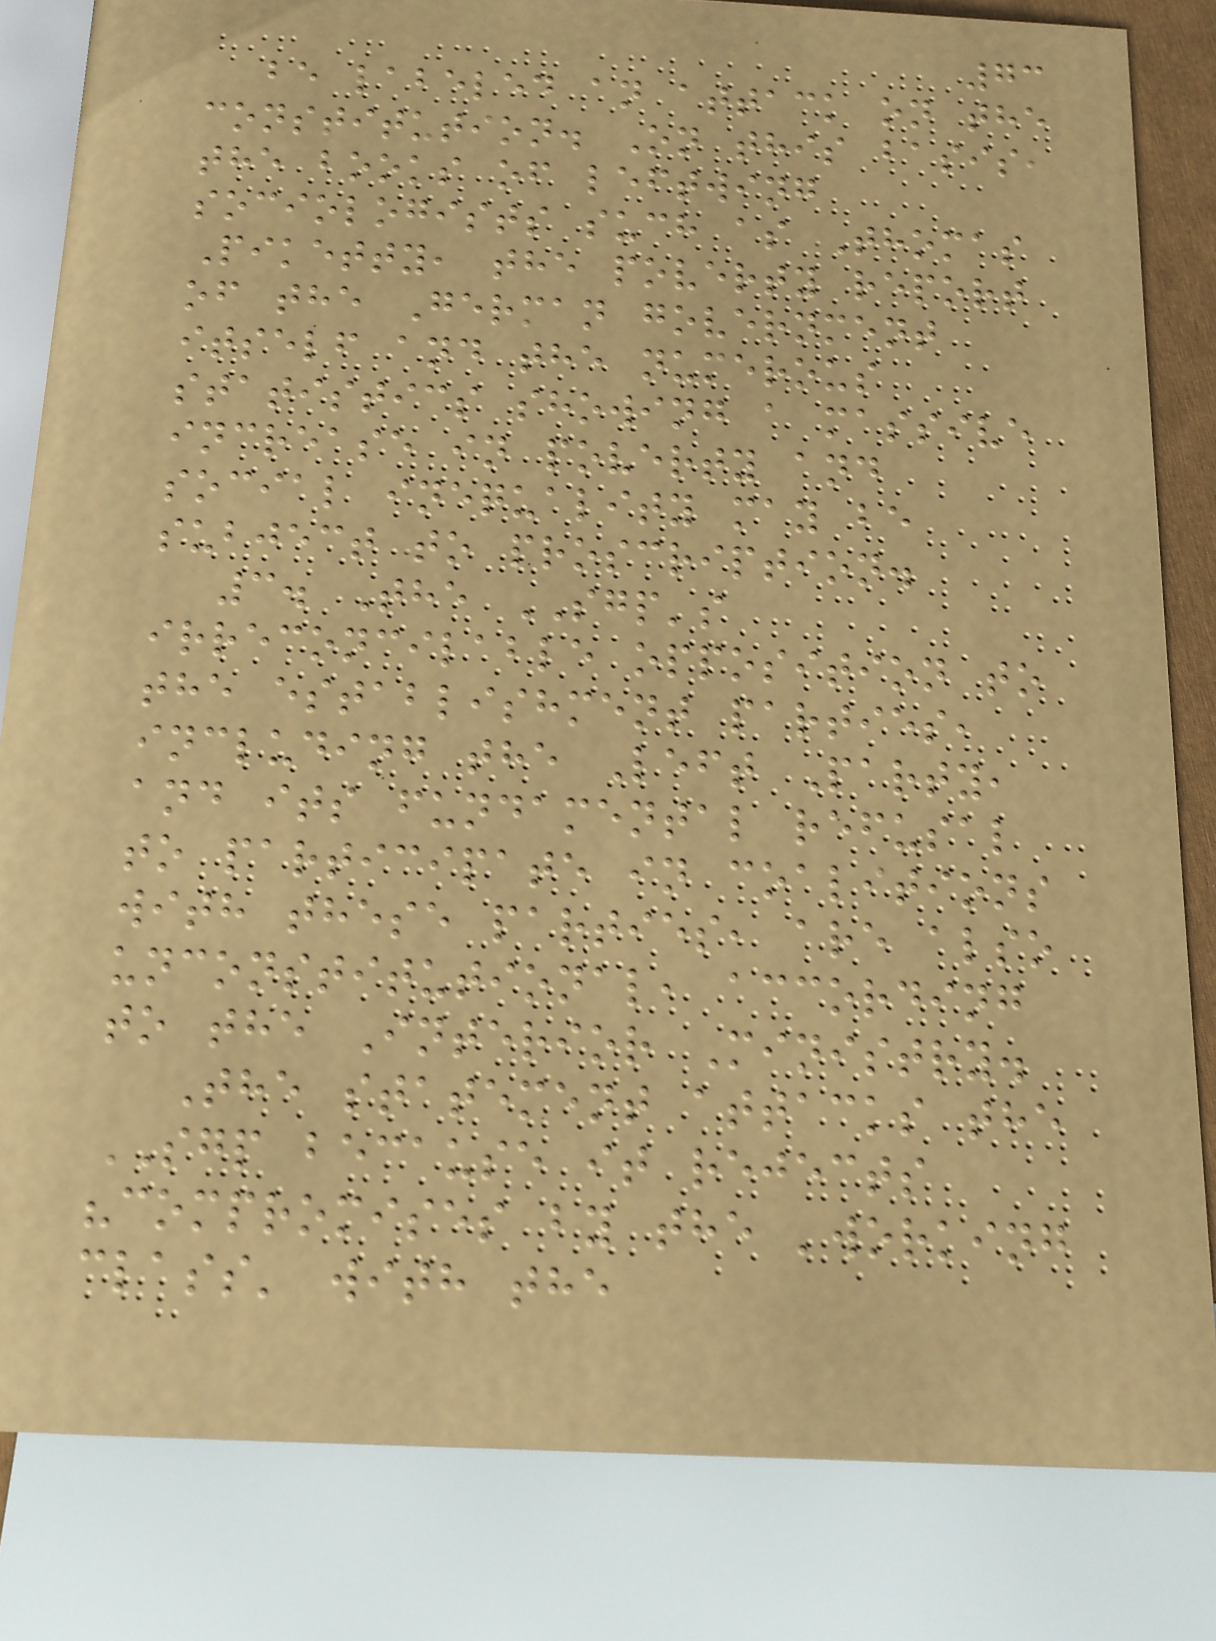73
be labeled an attack on the
constitution. On this basis,
the books of leftwing
sociologists such as Thomas
Piketty, the poverty report
of the German government
itself and the numerous
statistics showing a massive
increase in poverty and
social inequality may be
subject to proscription.
3. The SGP's
irreconcilable opposition to
the establishment parties,
including the Left Party,
and its fundamental refusal
to participate in coalitions
with these parties, are also
unconstitutional, according
to the Interior Ministry.
The statement attacks the
SGP because it rejects
"compromises by the 'working
class' with the
